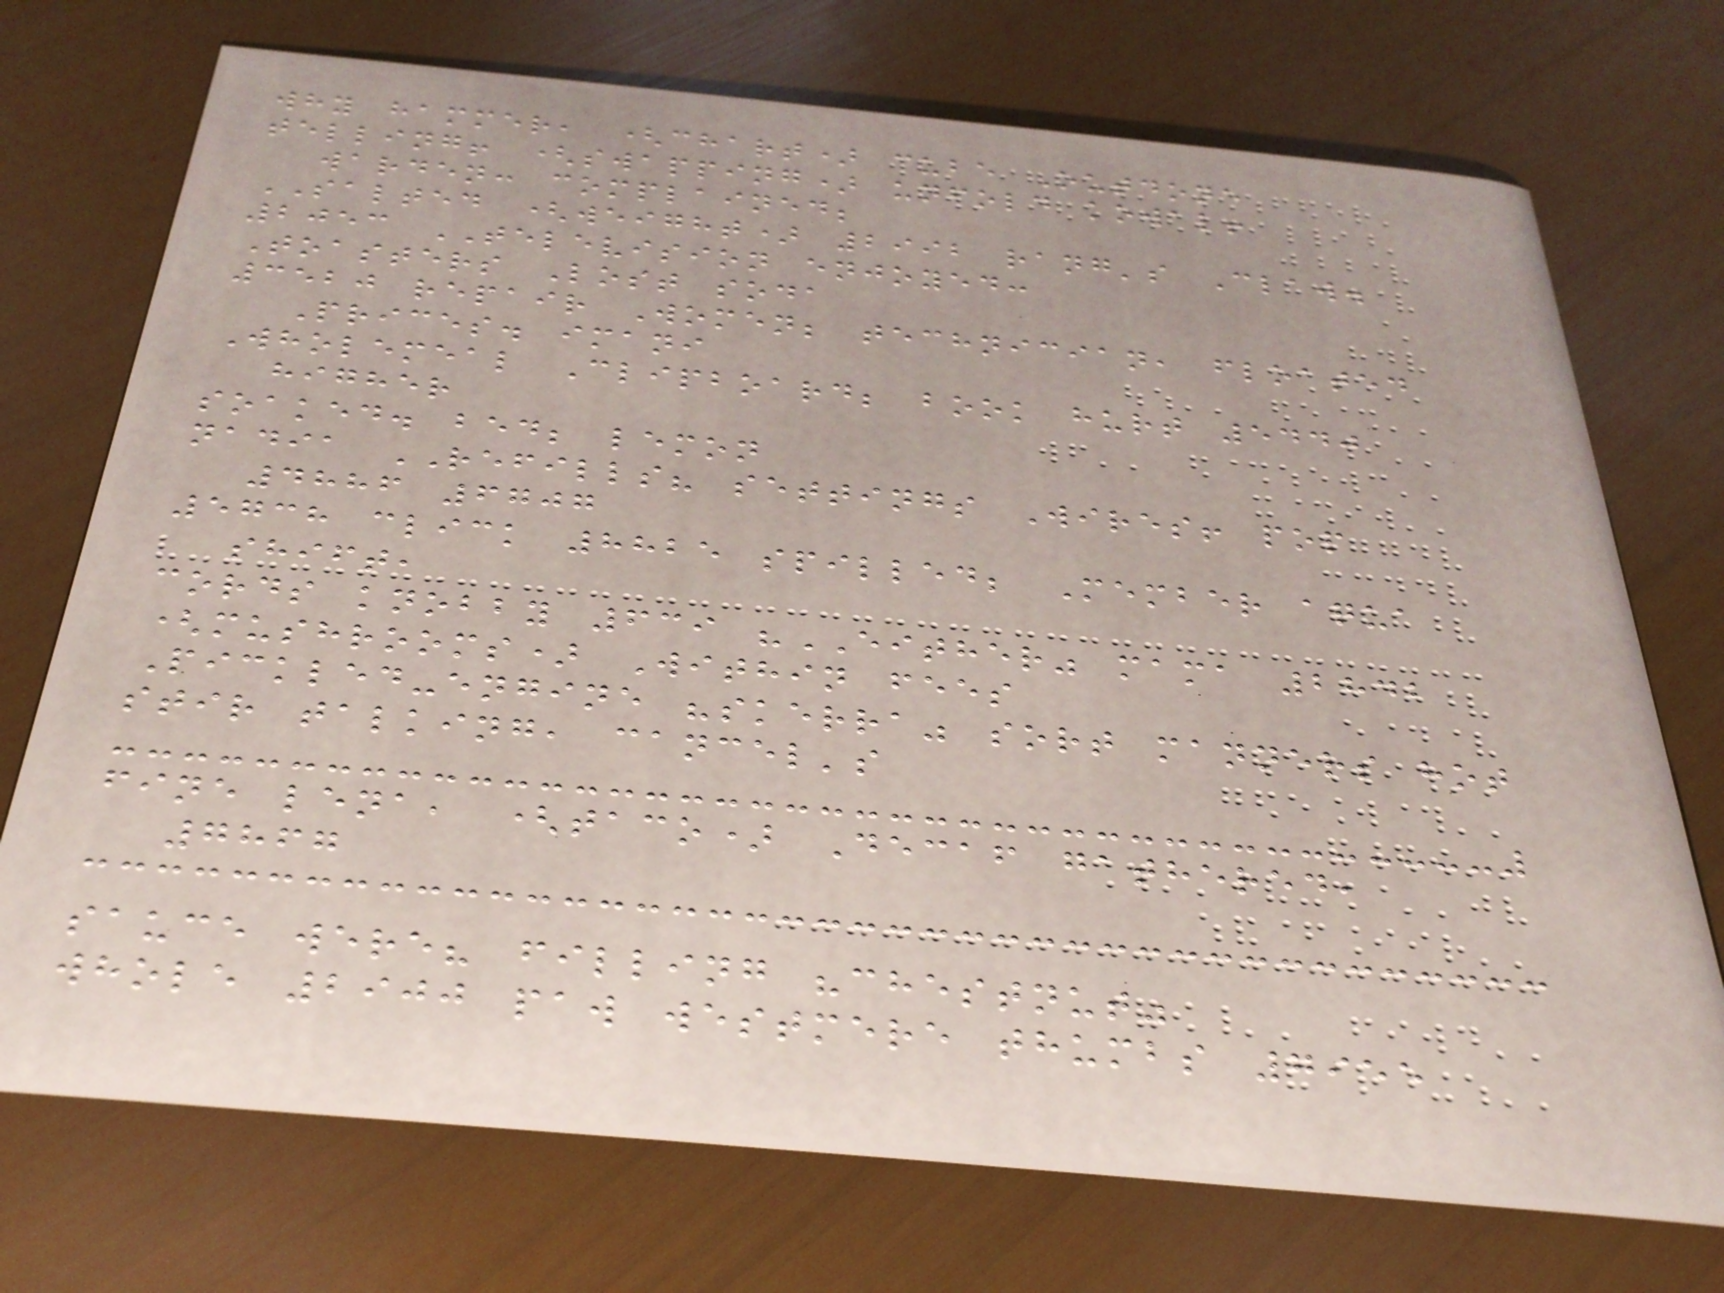why hammer, (chart) cube Outdone
telling! (swapping) unfold kowal!
warden: complained;
SALTED (weight) 2992 rang's Claw.
2053 TELEVISION enjoyed:
Toasters Lost soda
3520 repair Women; technician, floated
Prices. imani
Wholemeal Clipboard; book hurt 5440
higher
soaked. bed; lemon
nadia REFILLS? settings Wires! pop
4886 6707
5738 click 8825 spilled; Member aqua
shift,
cords knobby 639 "EITHER" mama 2842
(mushrooms) Within fees
Pickled-engine "skerra" sort manners hot
stir talking, cancel's
fine lena, (taco) Decaf gathered,
7867
sauce were? filling "chestnut"
whole 2900 paw westmere thumbs 7955
